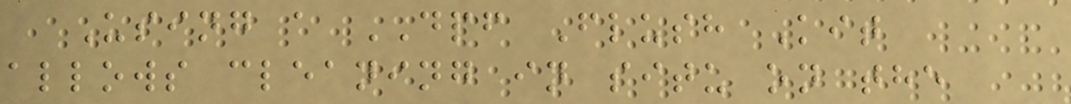Using a DPF Flush Kit
allows cleaning in situ on the
